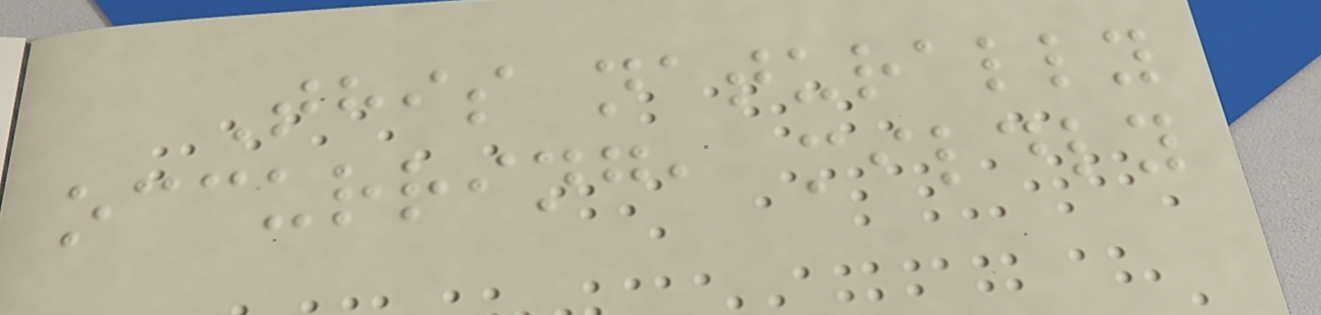This naturally
occurring, mildly
